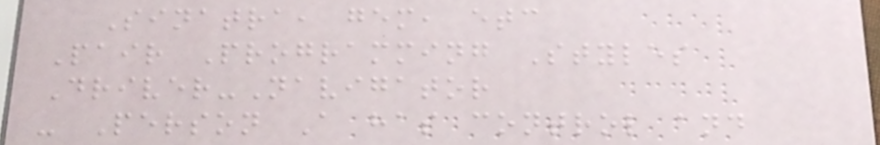Sinatra, gem, etc
Pair Programming Styles
Driver-Navigator
- Person A has control and
